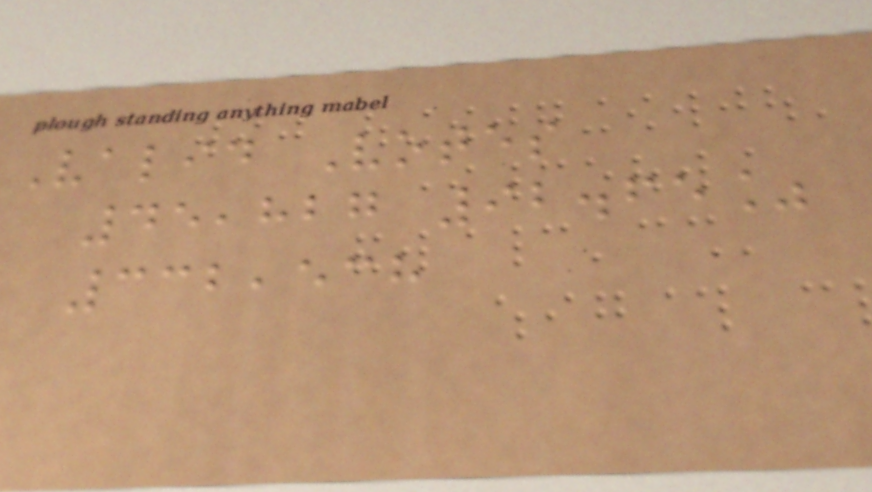Valid Votes
45,827 92.65%
332,538
